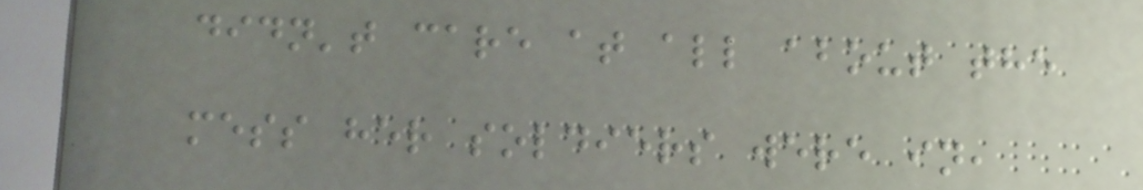didn't care at all about the
mess her soldiers were in,
